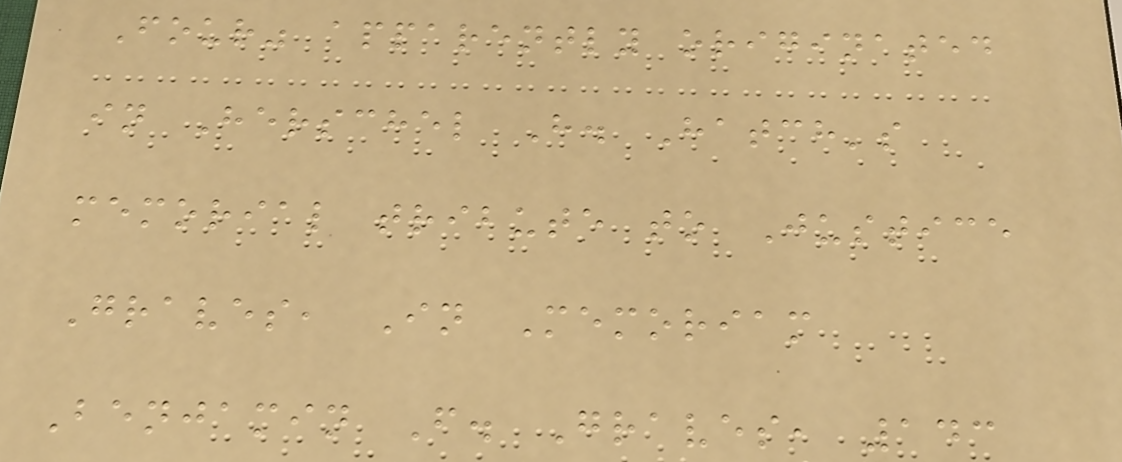Four" apparently originated
in Herschel H. Hatch's
memorial tribute to Justice
Graves, In Memoriam
Benjamin F. Graves, 143
